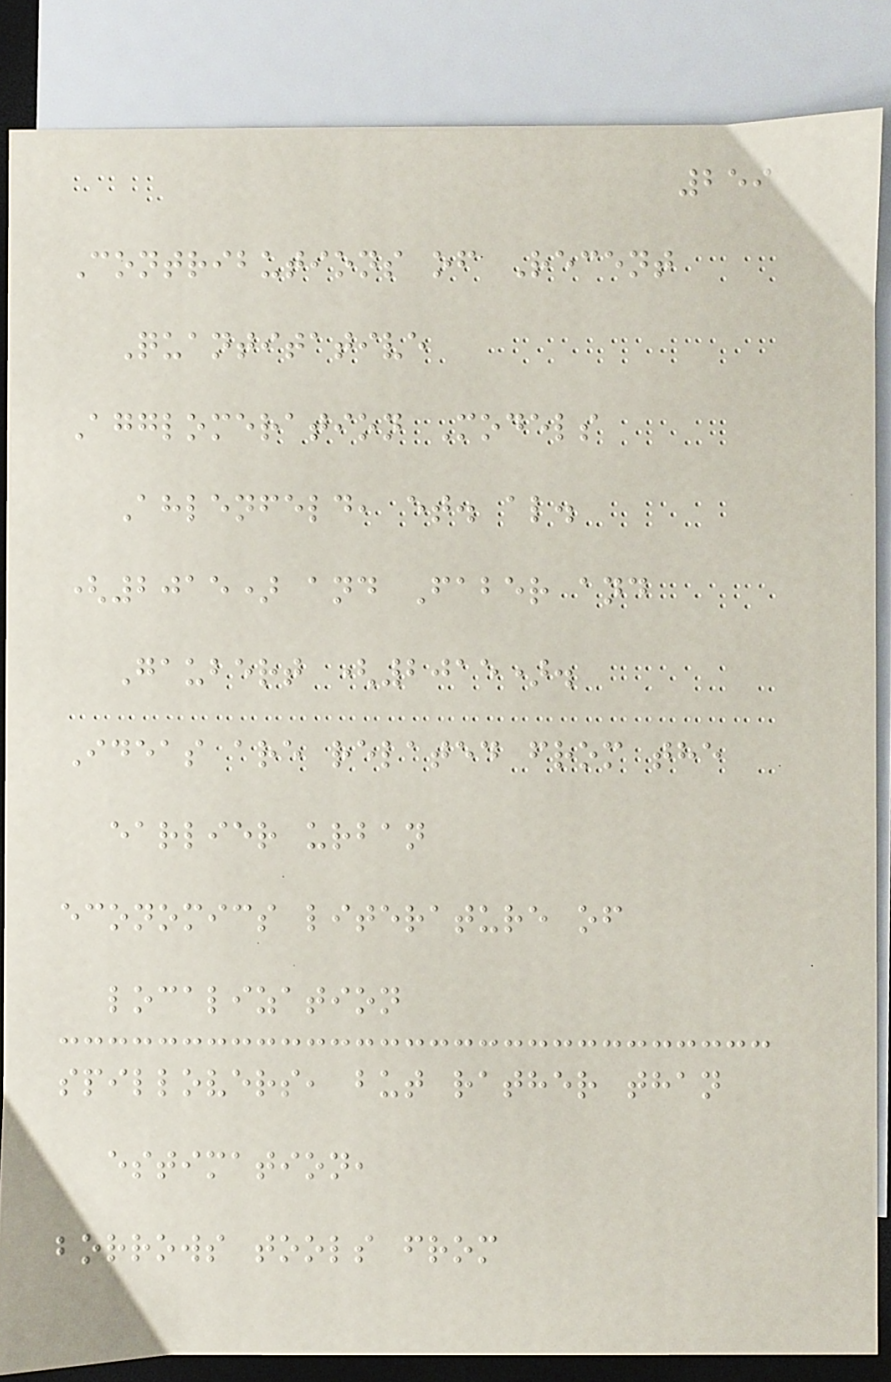259
Contributions of Recent
Quantitative
Agglomeration Models
Ahlenfeld, et. al.
(2015) and Faber and
Gaubert (2015).
Ideas are related from the
earlier urban
economics literature of
localization
spillovers, but rather than
estimation,
borrows tools from
